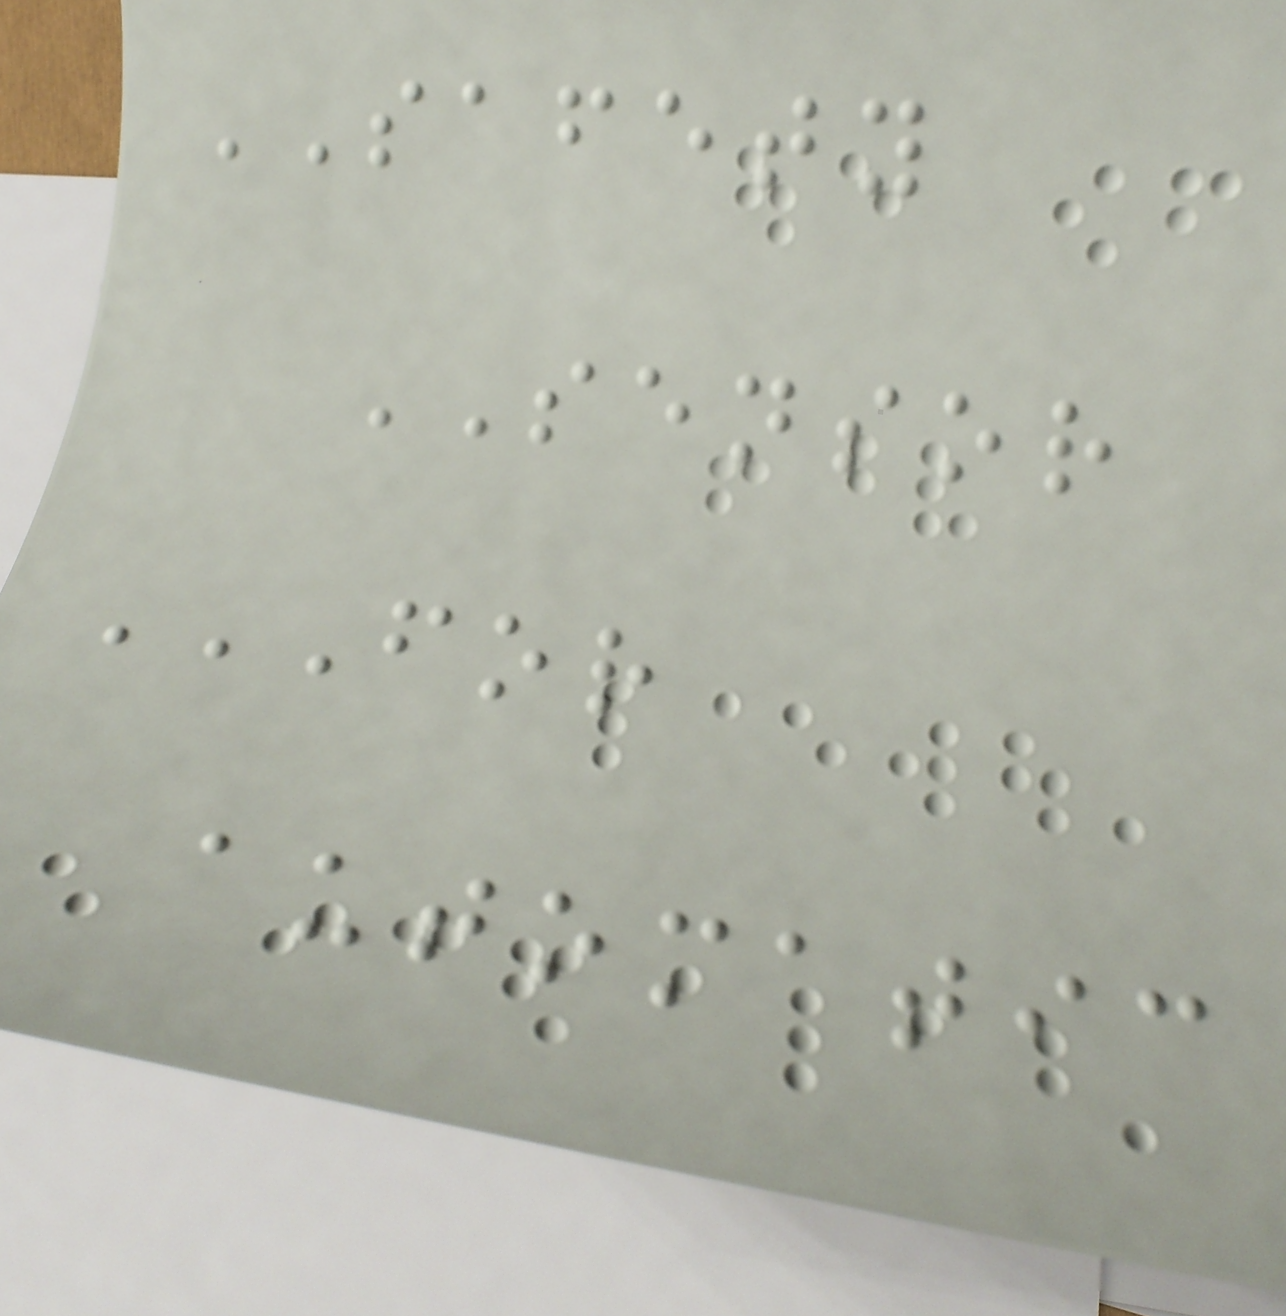SAFETY
SENSOR
FOR
AUTOMATIC
